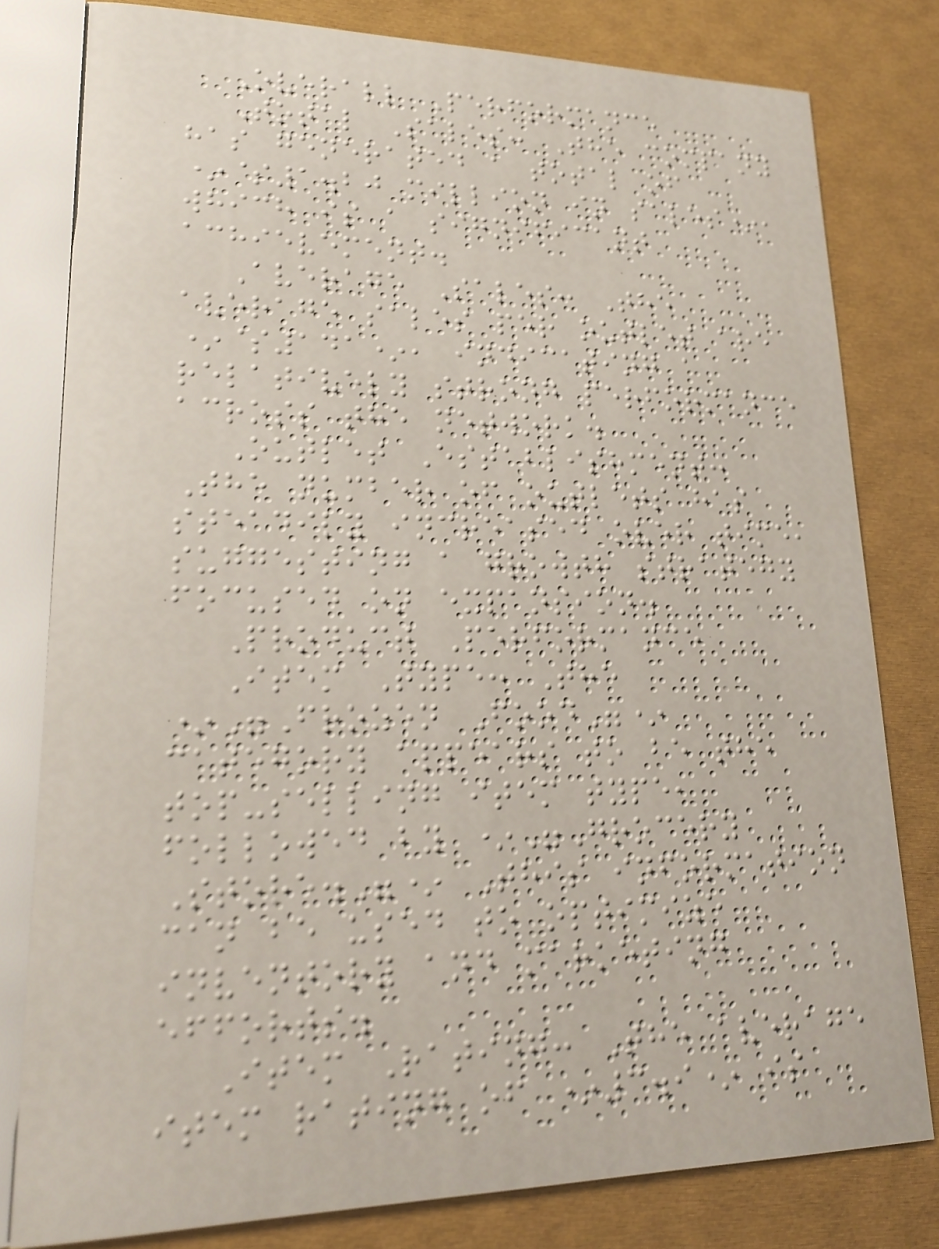Overall Performance
Total Sales: The company
has generated a total of
*$1.20 million in sales*,
which is a significant
achievement.
Average Sales: The
average sales per outlet are
*$141*, indicating a
relatively strong performance
across the network.
Outlet Establishment:
The number of outlets has
steadily increased over time,
suggesting a growth strategy
focused on expansion.
Product Performance
Item Type: The
*"Frozen Food"*
category appears to be the
top-selling item type,
followed by *"Grocery
Store."* This information
can be used to optimize
inventory and marketing
efforts.
Item Rating: The average
item rating of *3.9* is
